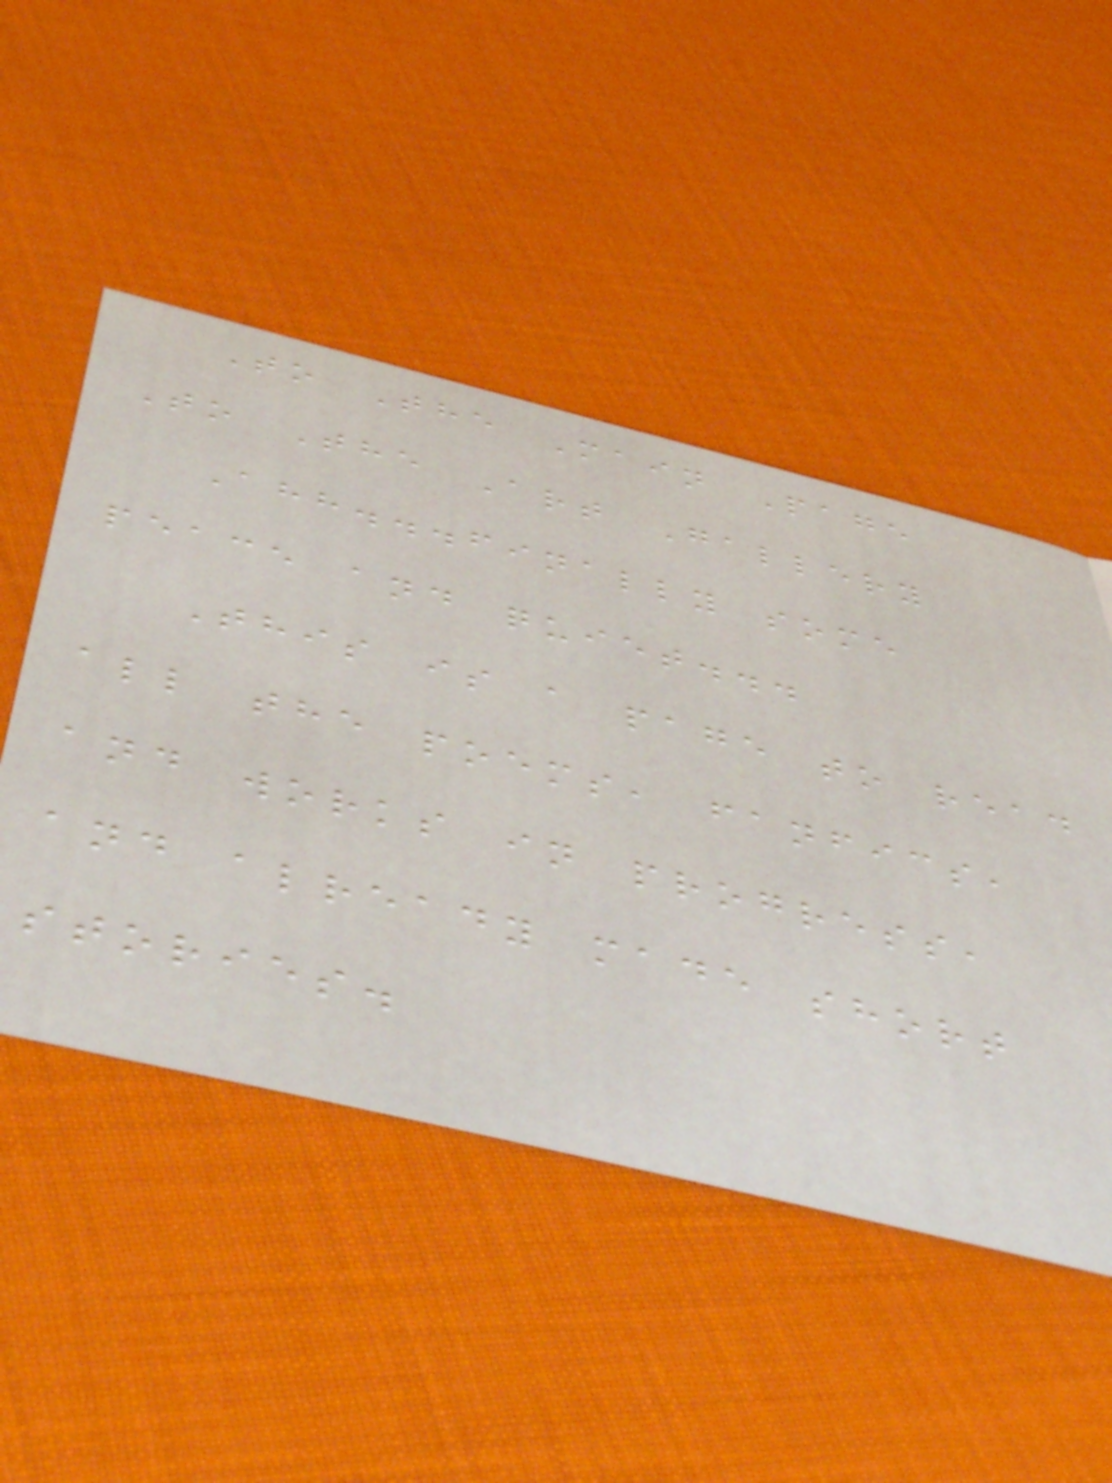To The Main Page
To The Art Gallery
Ahh...finally some
peace and quiet...
This is a page to read
all the poems, fanfics,
and works in progress,
and already made short
stories.
